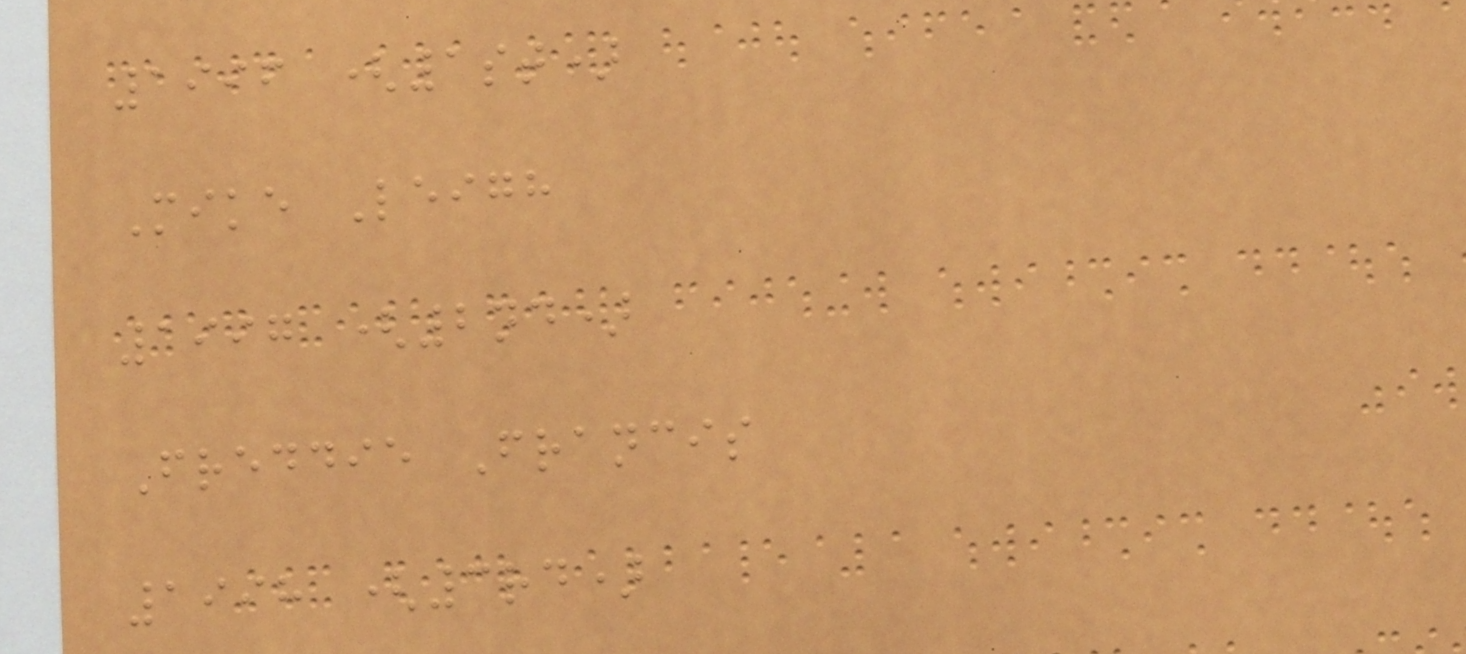1996 (1st)
Mike Leigh
1997 (2nd)
Freddie Francis
1998 (3rd)
